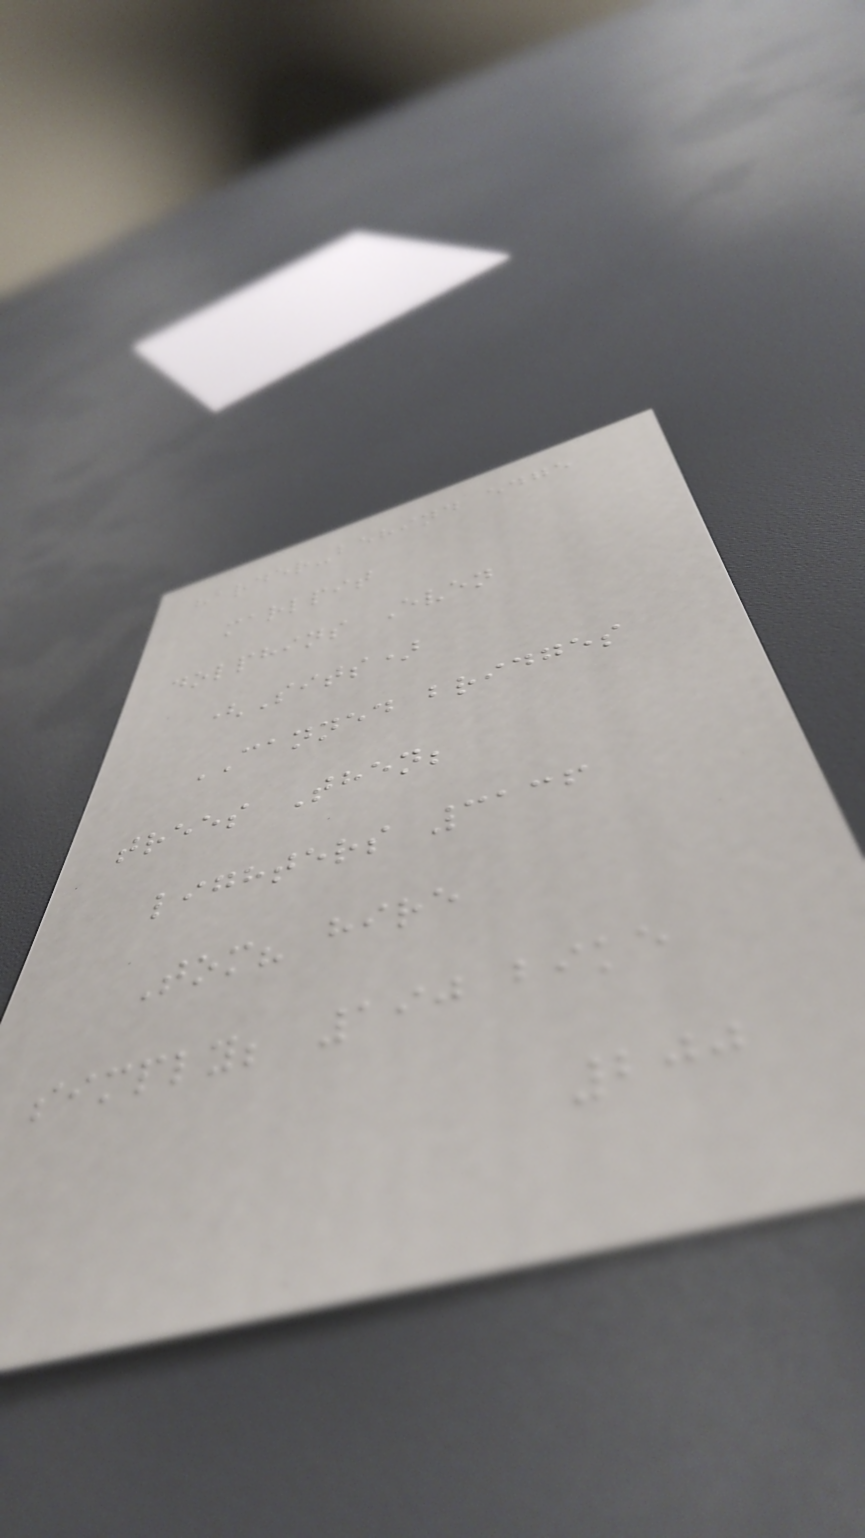harder-behind edge
marlpit
dolphins Even
(Sits)
CANNED bridges
trees Then;
lighters 3136
Tom? hire
simply; 190 bike
200
